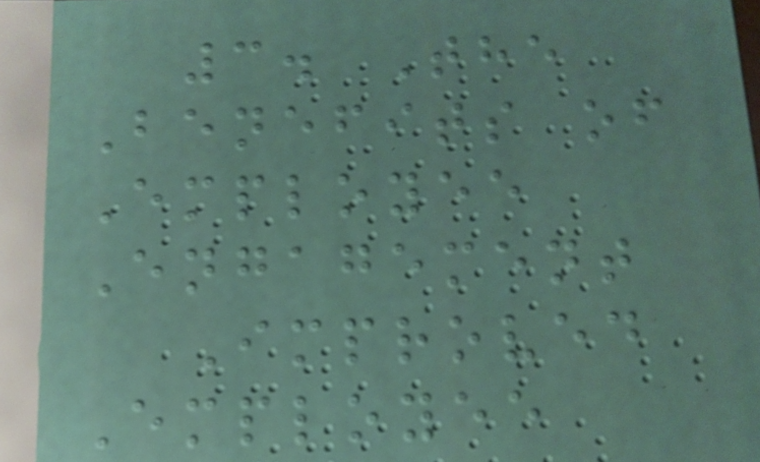3. The
Benefits of
Employee
Engagement
Improved
Employee
